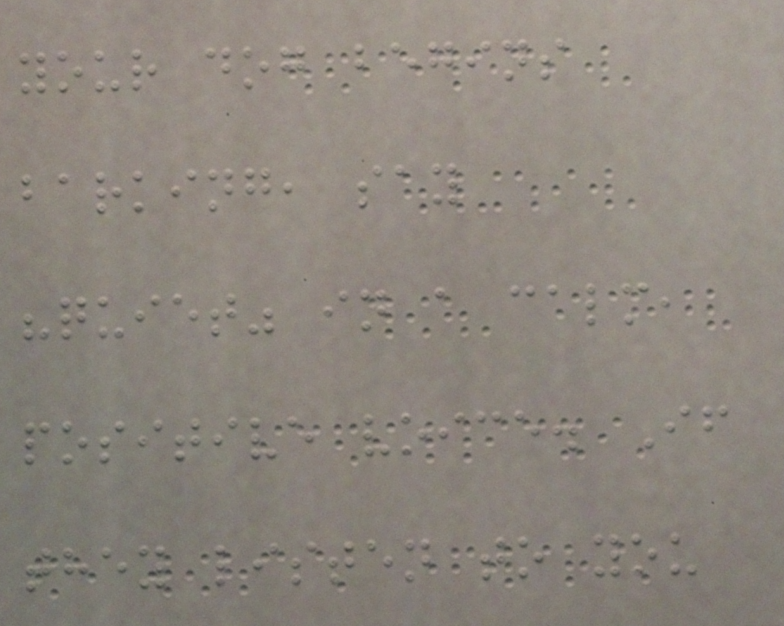your dog begins
barking, say
"quiet" in a calm,
positive voice. If
they listen to you
